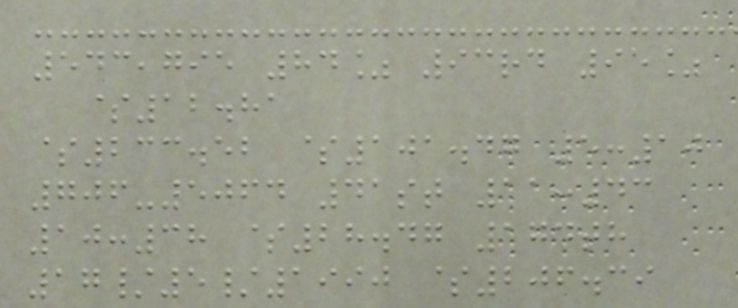543,795 84% 93rd 95%
$12.81
$233.52 $101.47 5:10
706-5064 41st 11:43
10:38 $28.47 174th
17/5/1990 $206.39
